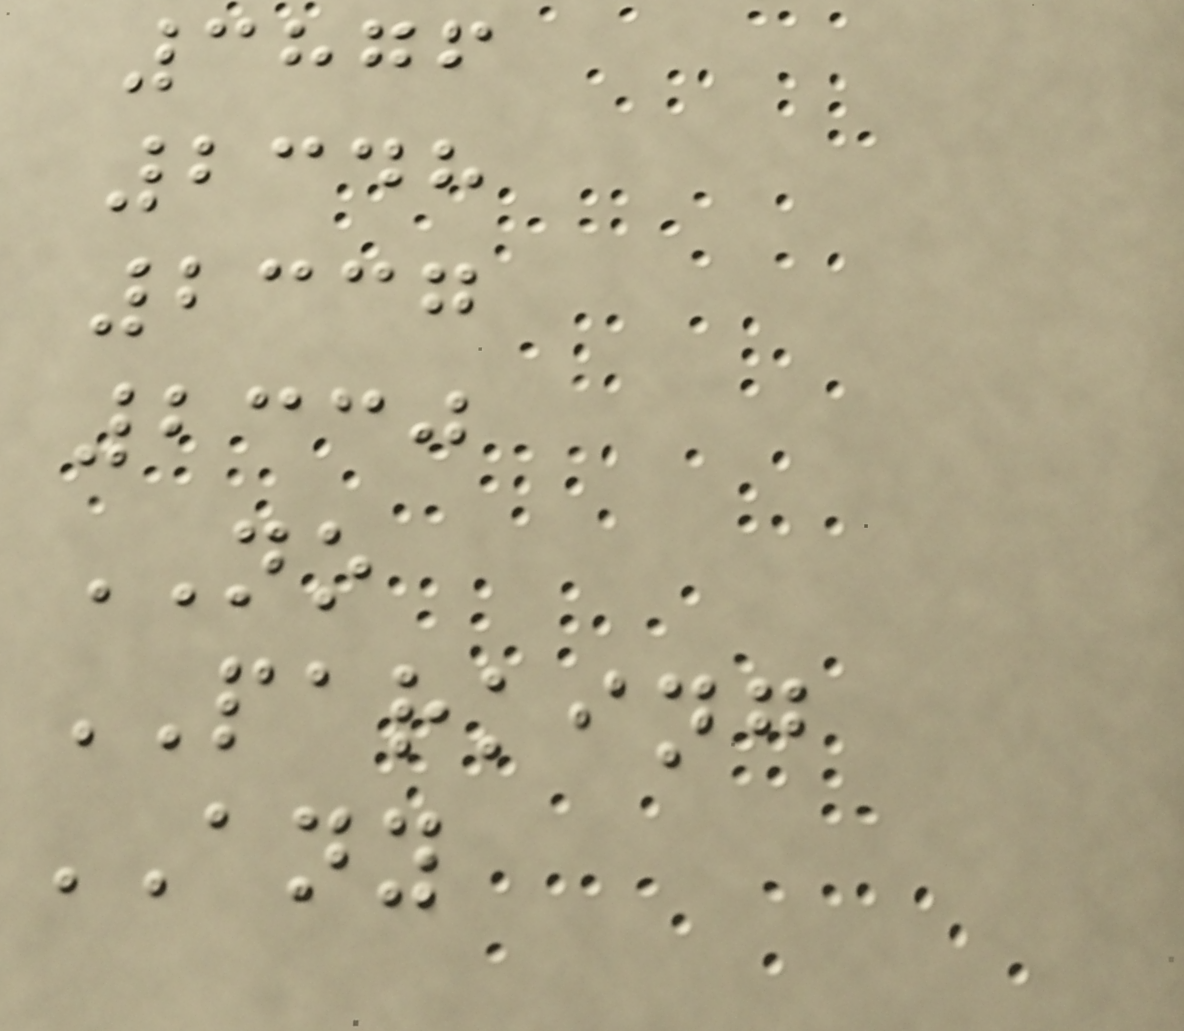3876
2348
2337
2330
NO
PARKING
ANY
